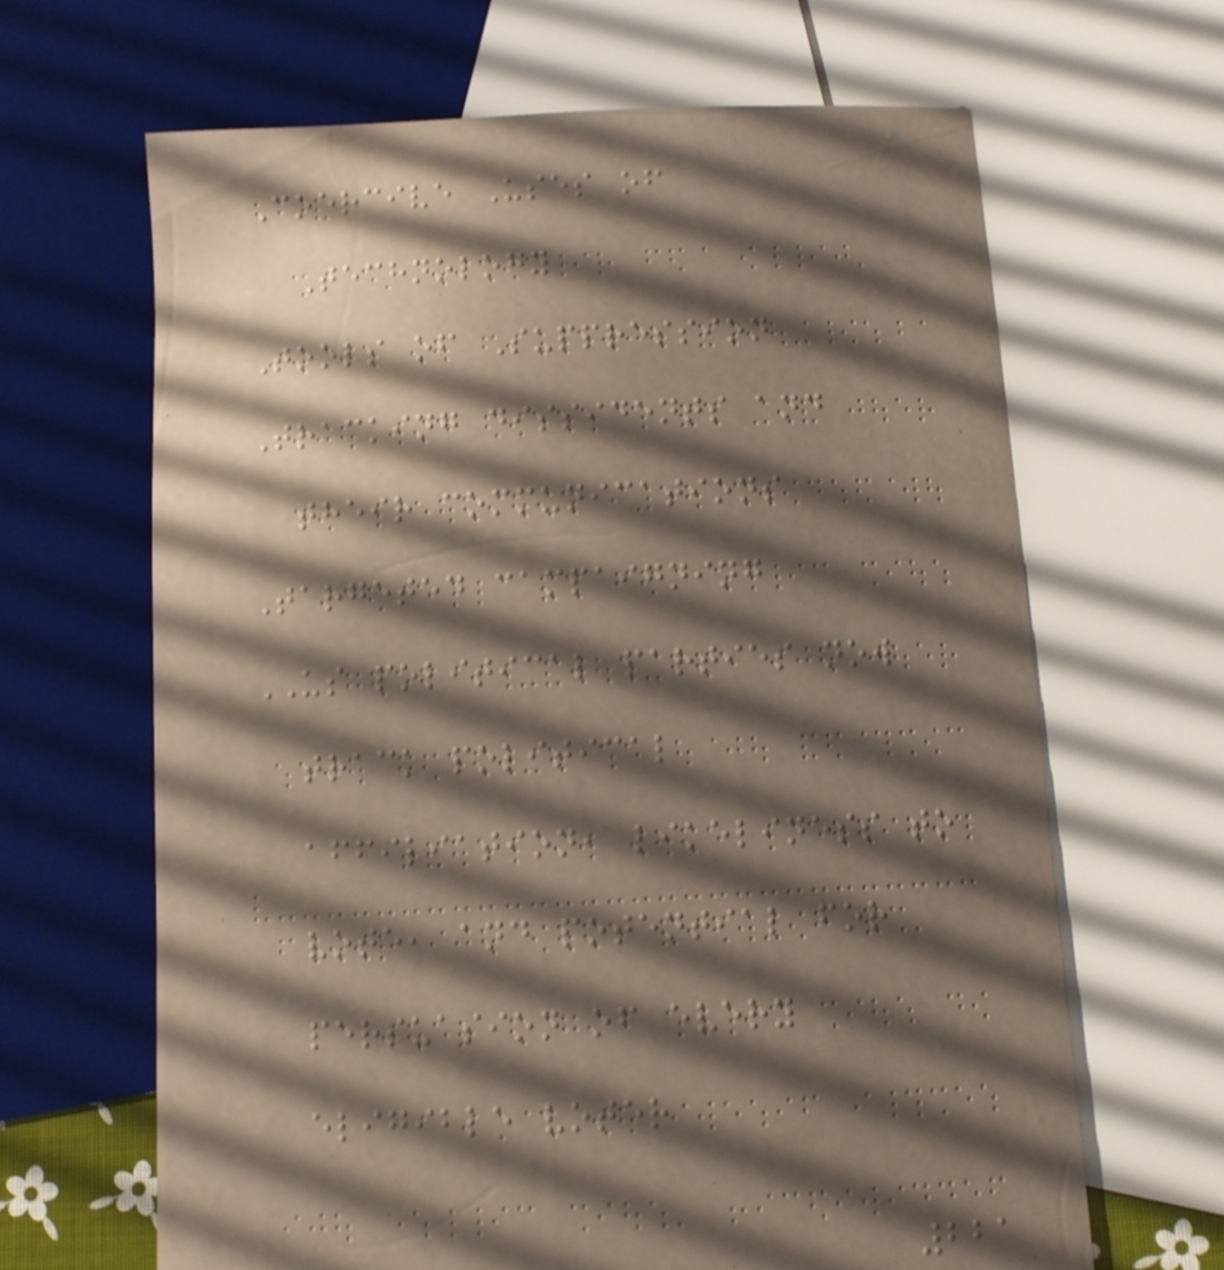Coercive Uses of
Technology
Tools of Suppression
Tracking dissidents and
their communications
Targeted campaigning
US political parties now
track political
affiliation, likeliness to
vote, and potential for
persuasion of every
eligible voter
221
